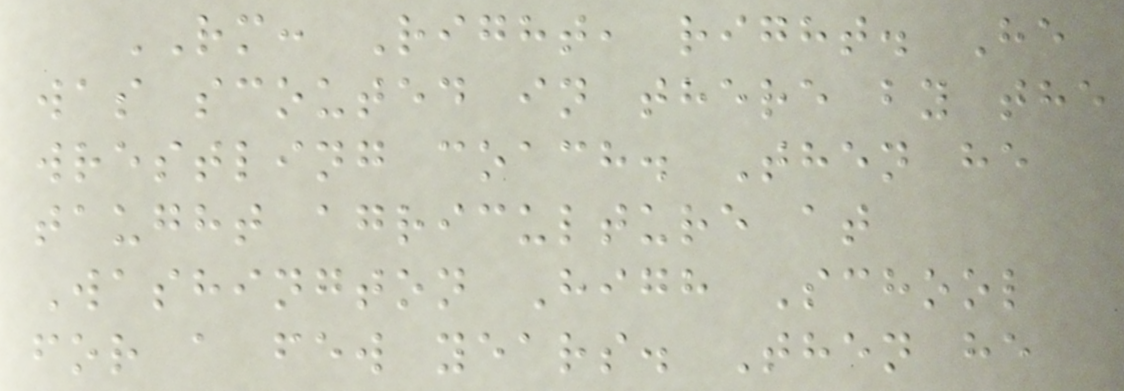RM: Right, right. He
was scouted in there by the
wrestling coach. Then he
taught agriculture at
Washington High School
for a few years. Then he
